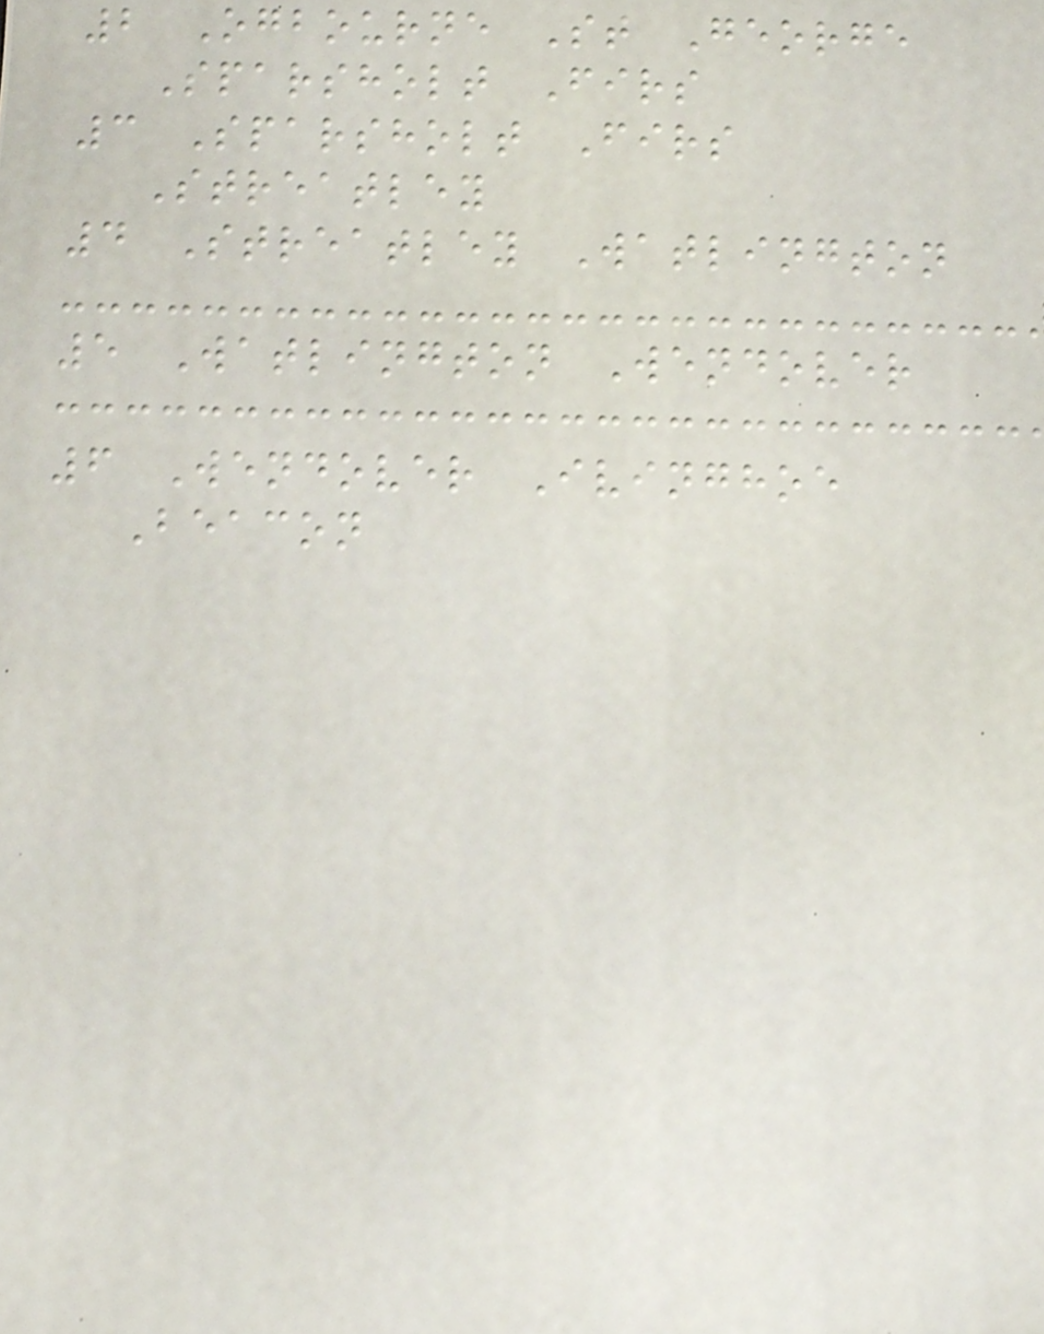2 Ogbourne St George
Sparsholt Firs
3 Sparsholt Firs
Streatley
4 Streatley Watlington
5 Watlington Wendover
6 Wendover Ivinghoe
Beacon
